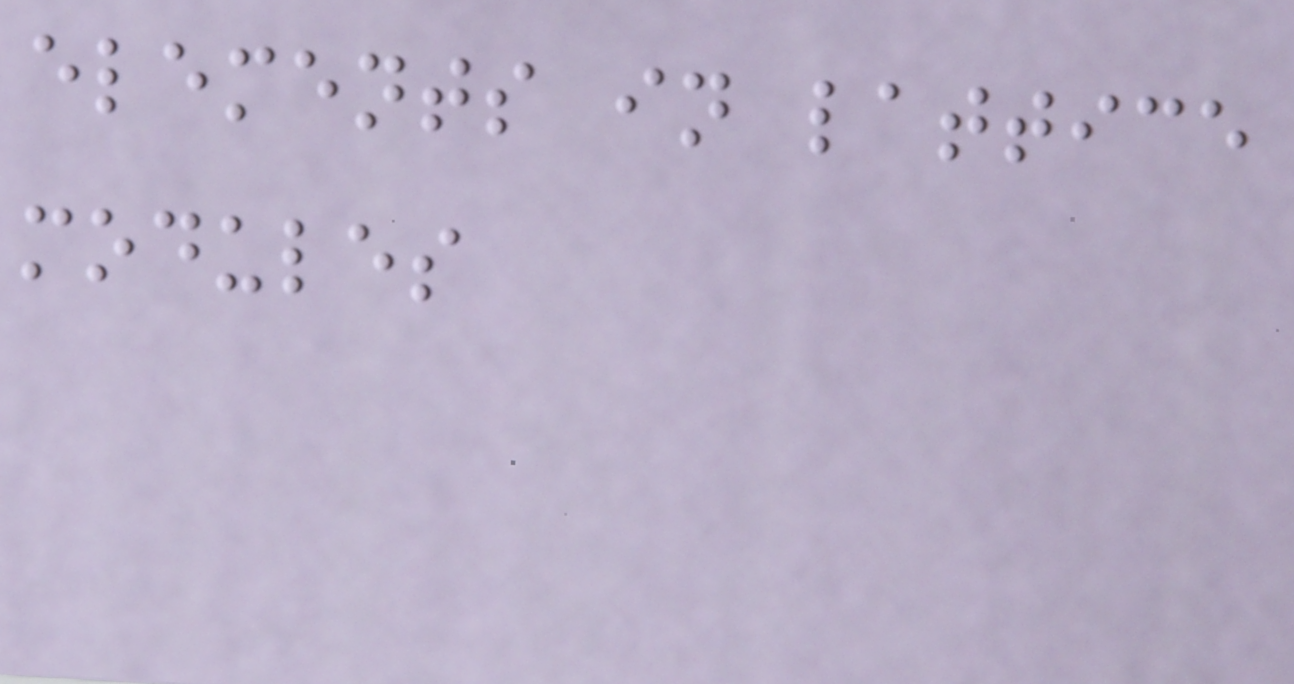elements in lattice
modules
